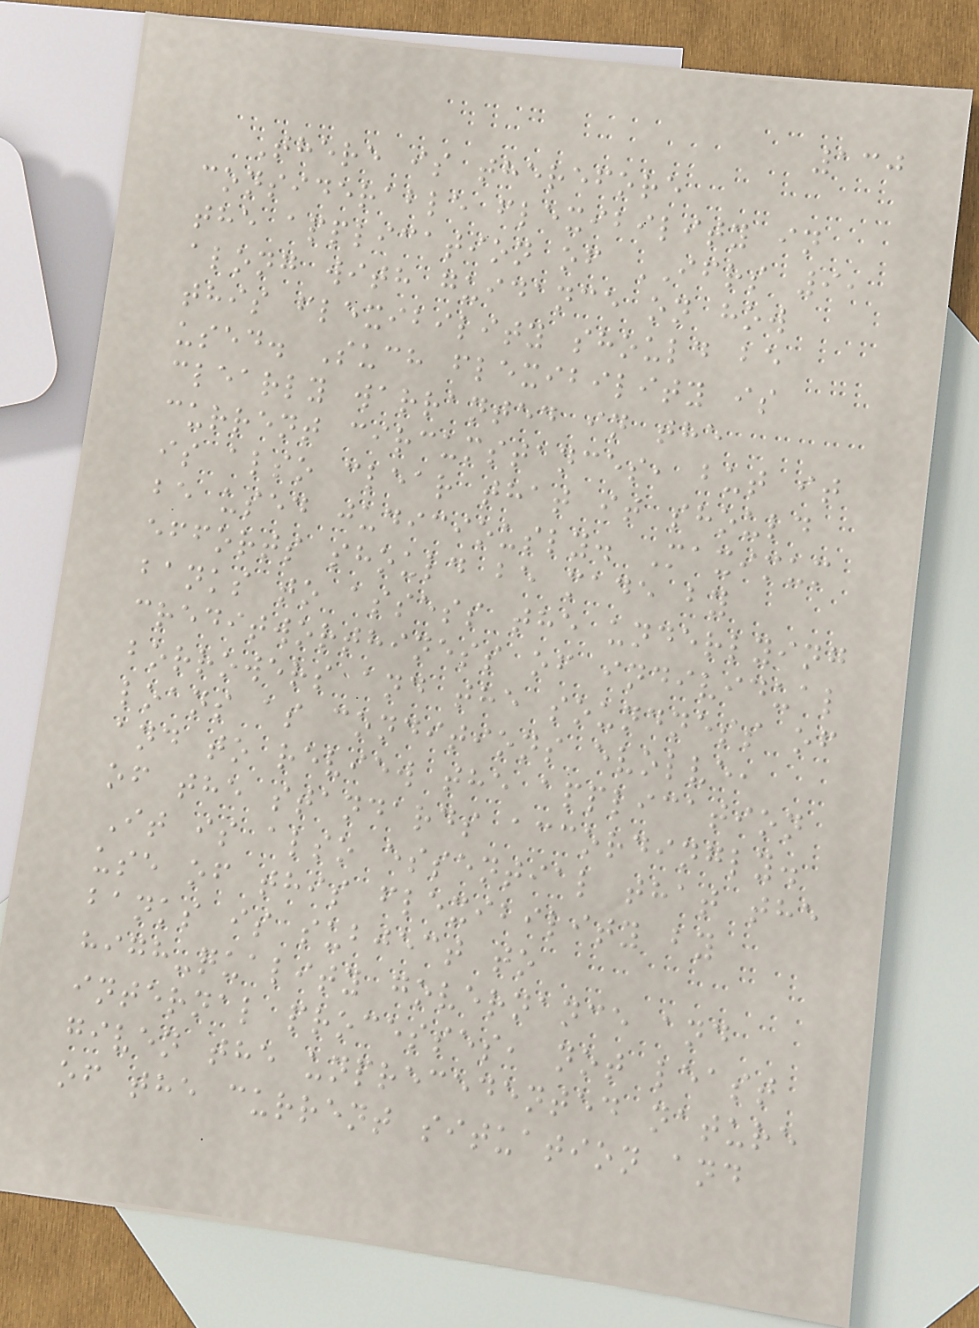130
There is therefore
considerable flexibility in
the application of IFRS 9,
along with guidance on how
this flexibility should be
used. Such flexibility is
clearly warranted in the
current circumstances, but it
is also clear that it should
be used judiciously. Maximum
efforts should be made by
banks to assess the underlying
creditworthiness of individual
borrowers and the soundness of
loans as conditions evolve,
and to review the application
of the standards accordingly.
It is also essential that the
use of this flexibility by
banks is subject to
high-quality governance and
internal processes, not least
given the unprecedented nature
of the current situation and
